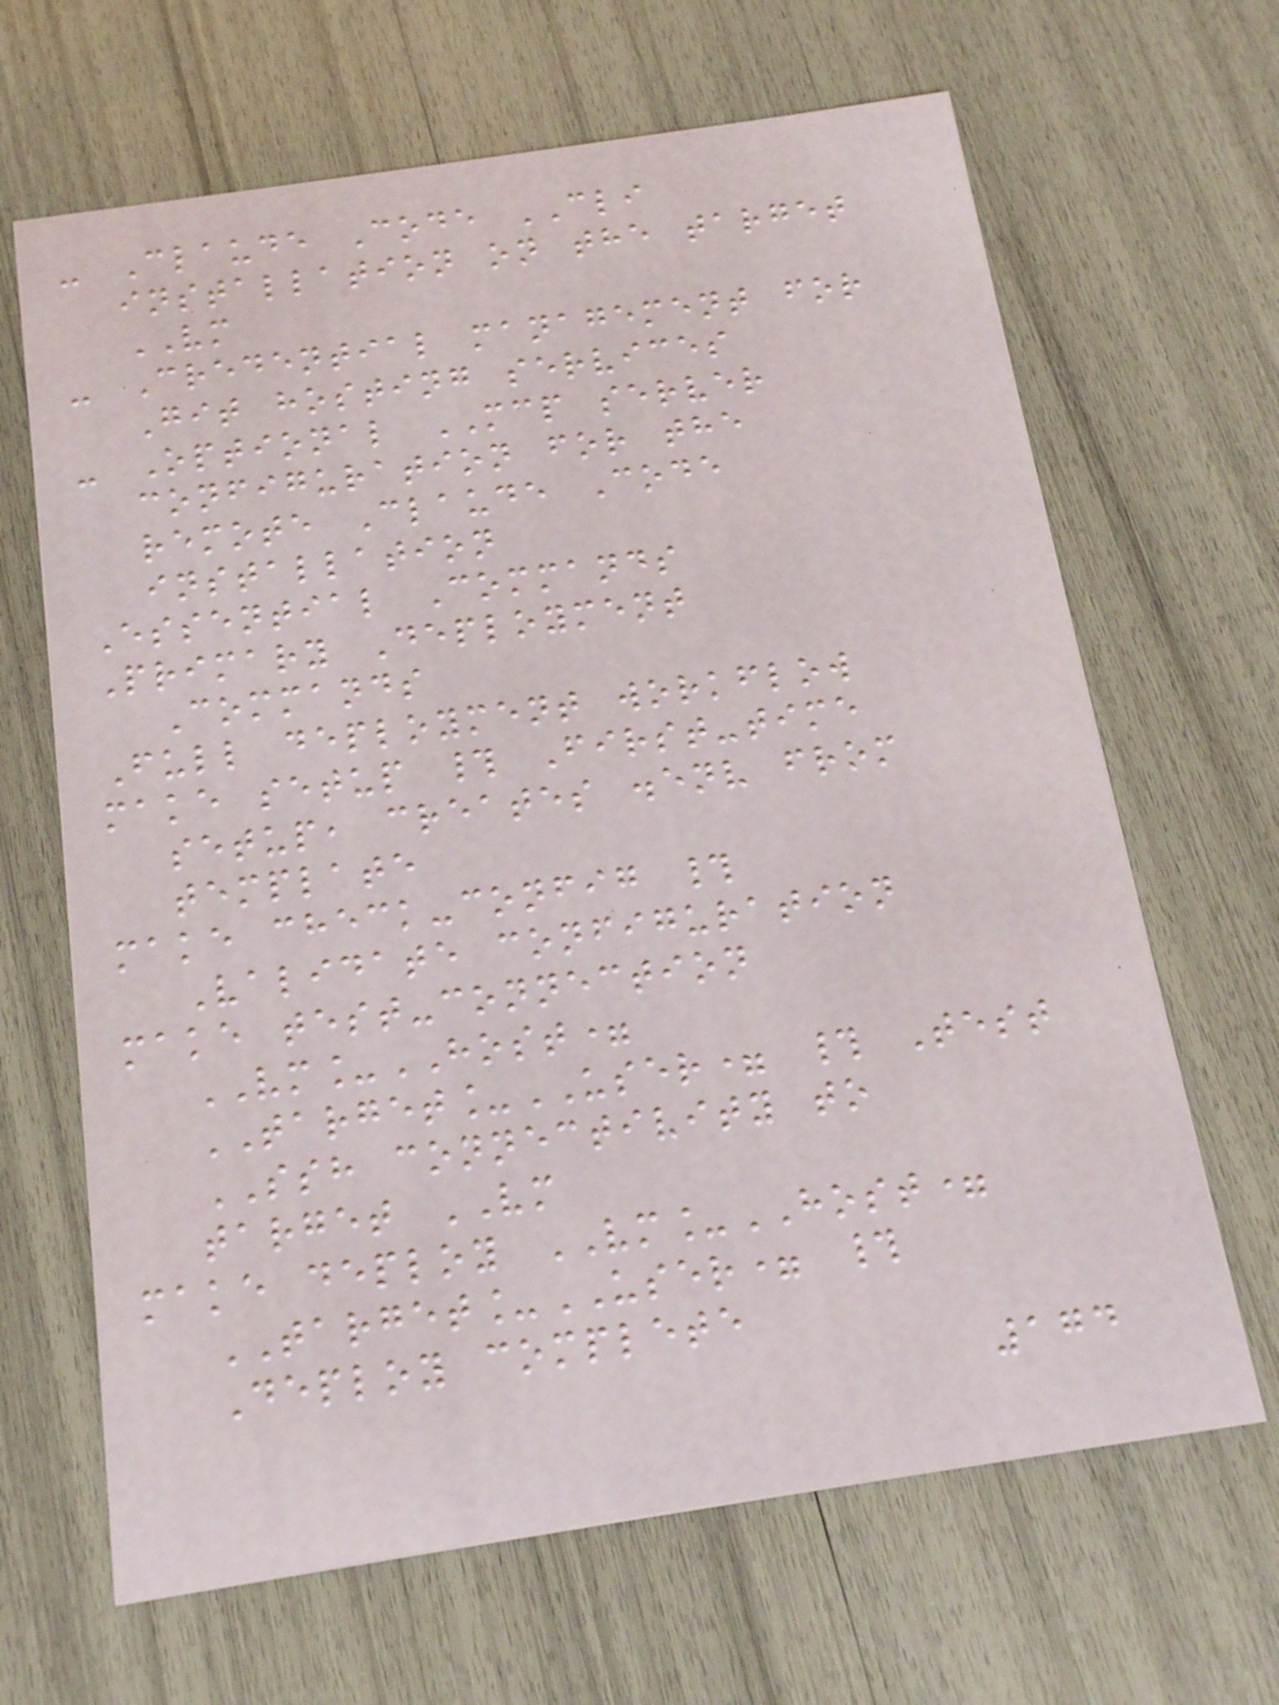- Claude Code CLI
installation on the target
VM
- Credential management for
Git hosting services
- Optional MCP server
configuration for the
remote Claude Code
installation
Essential Commands
Primary Deployment
Commands
Full deployment workflow
make setup # First-time
setup, creates .env from
template
make check-config #
Validate configuration
make test-connection
VM_HOST=
TARGET_USER= # Test
SSH connectivity to
target VM
make deploy VM_HOST=
TARGET_USER= #
Deploy complete
174
